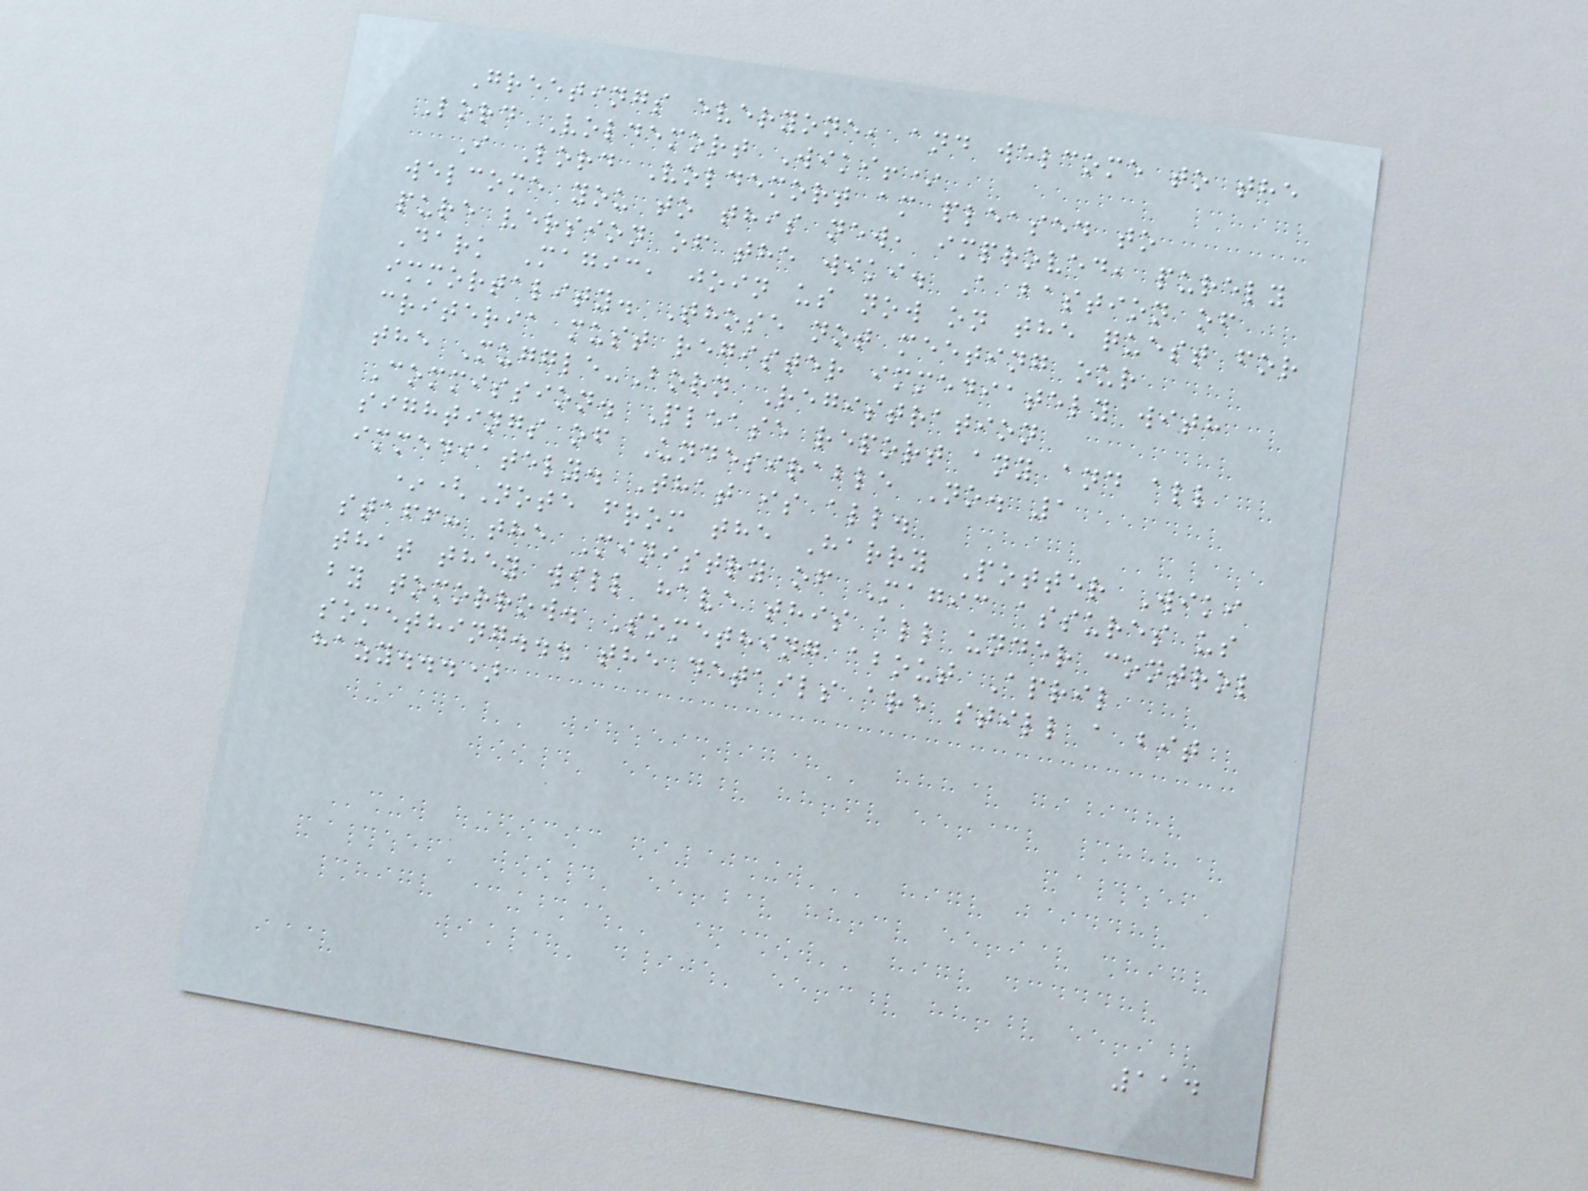Greetings everyone, and welcome to the
Lord Voldemort Wiki!*
I Lord Voldemort am pleased to
welcome you to this new, improved, purely
pure version of the wiki. A bastion of
Dark Magic, join us now on the quest for
immortality. Those not meeting our
criteria must register immediately with
the Muggle-Born Registration
Commission. Please report any and all
sightings of Undesirable No. 1
immediately. That is all.
*(Note from the Harry Potter Wiki
staff: the Ministry of Magic assures us
that they will have this all under control
by tomorrow. Something about April
something... the details are still a bit
hazy...)
114
